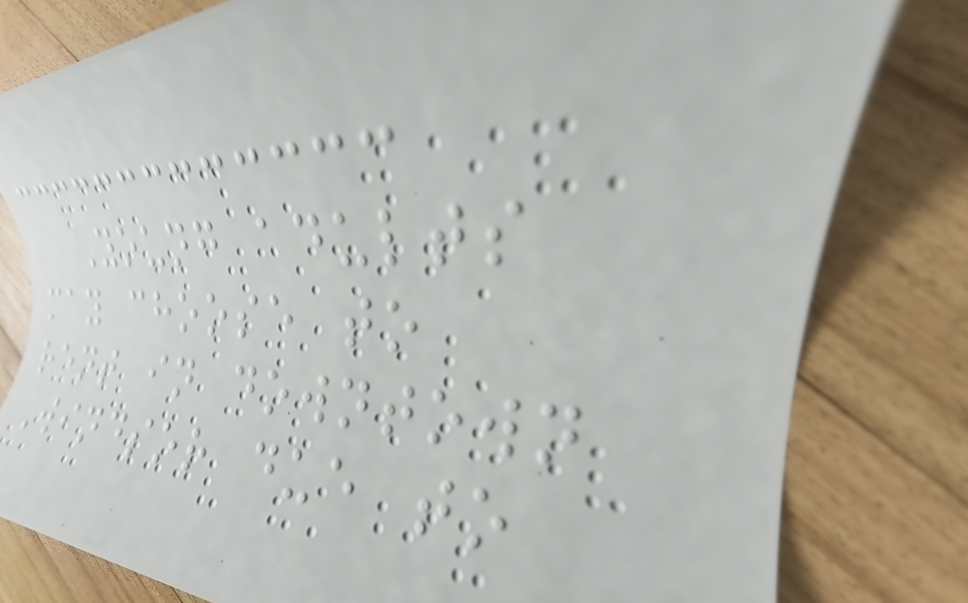Young adults
may choose to
rent in downtown
Windsor due to
